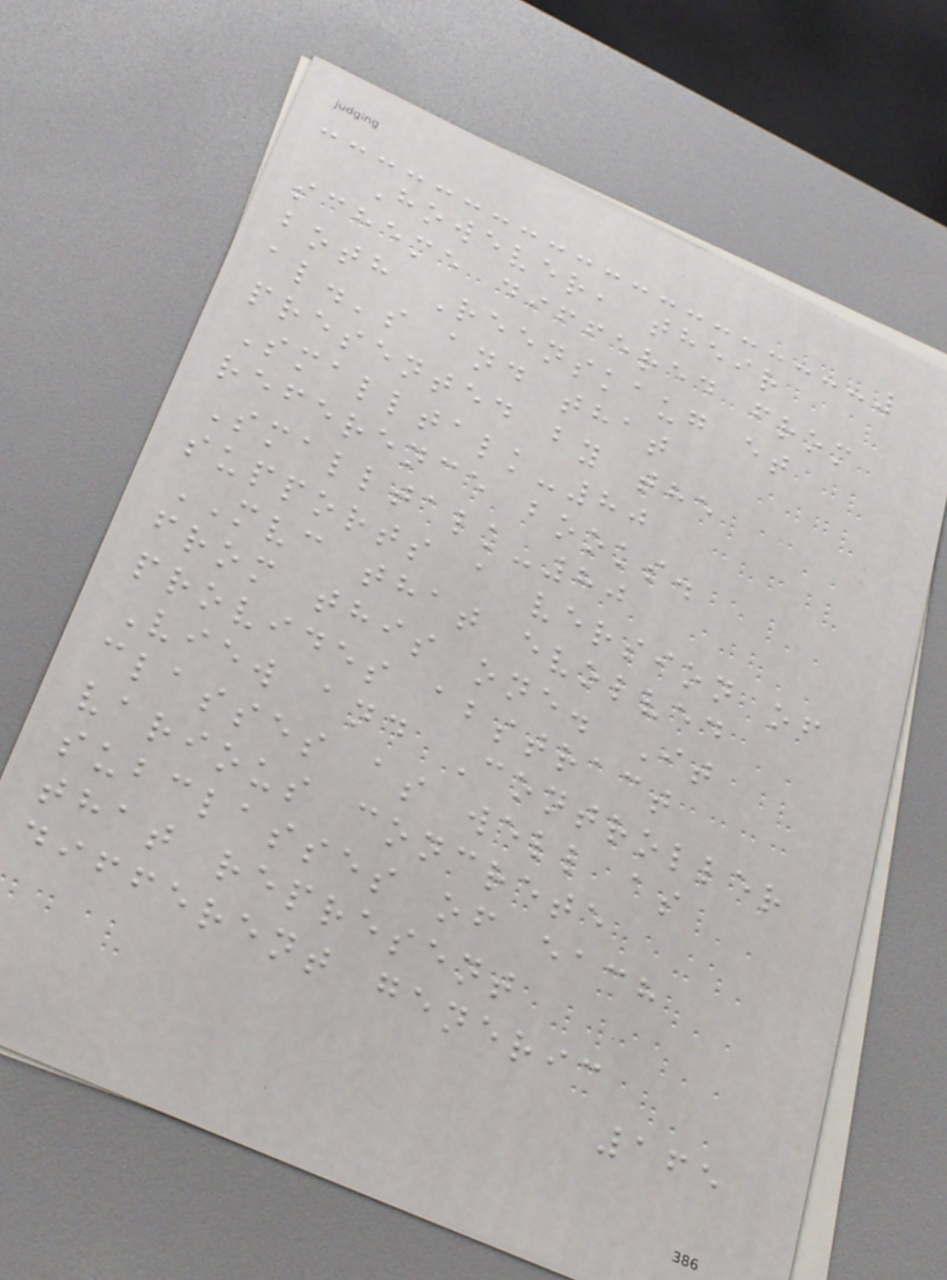However, their
scheme differed from
both Reenskaug et
al.'s and that
presented by the
Smalltalk-80
reference books.
Smalltalk-80
supports a version of
MVC that evolved
from this one. It
provides abstract
View and Controller
classes as well as
various concrete
subclasses of each
that represent
different generic
165
